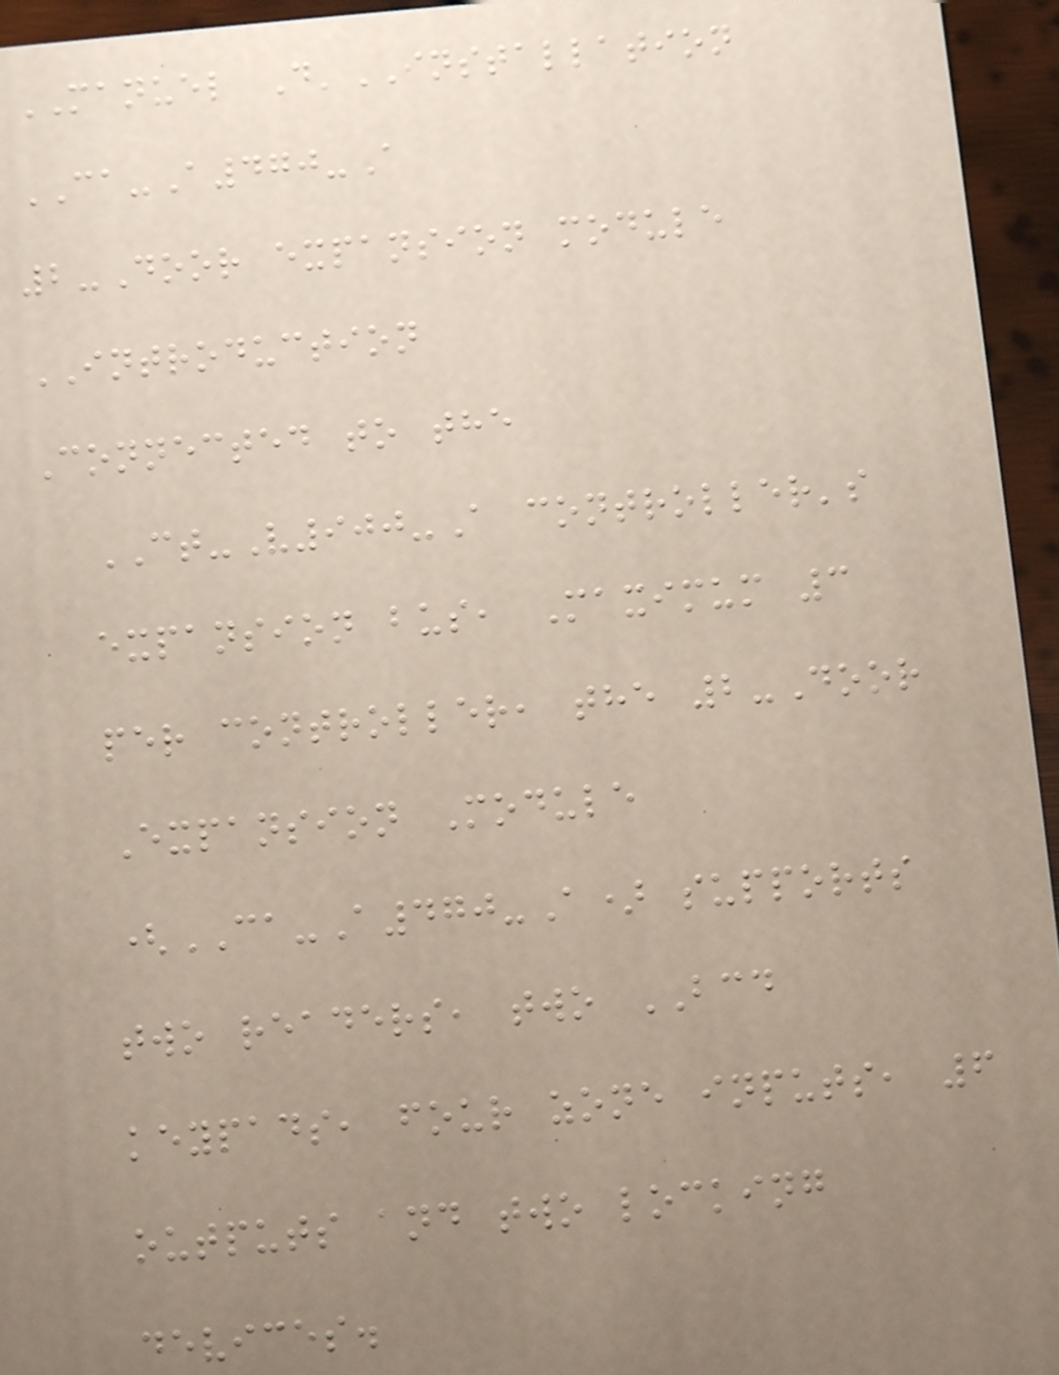MANUEL D'INSTALLATION
CA-A470-A
2-Door expansion module
INTRODUCTION
Connected to the
CT-V900-A controller's
expansion bus, Maximum 3
per controller, the 2-Door
Expansion Module
(CA-A470-A) supports
two readers, two BCD
keypads, four zone inputs, 6
outputs and two locking
devices.
